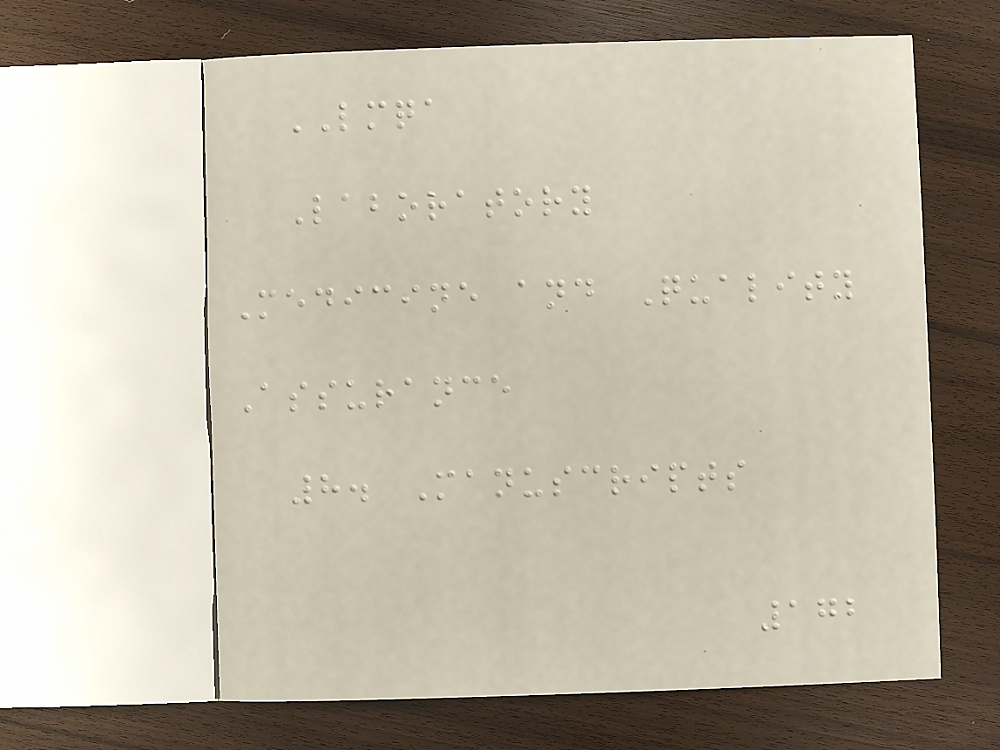LMQA
Laboratory
Medicine and Quality
Assurance
8. Manuscripts
172
